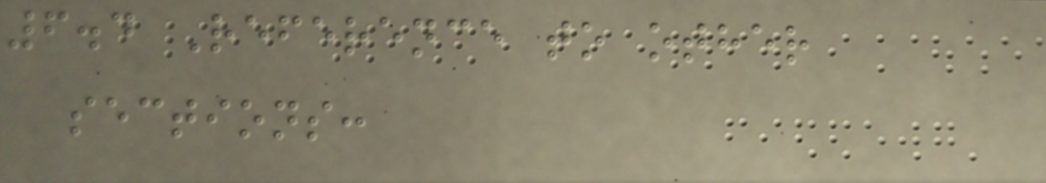6.4 Reference to other
sections:
